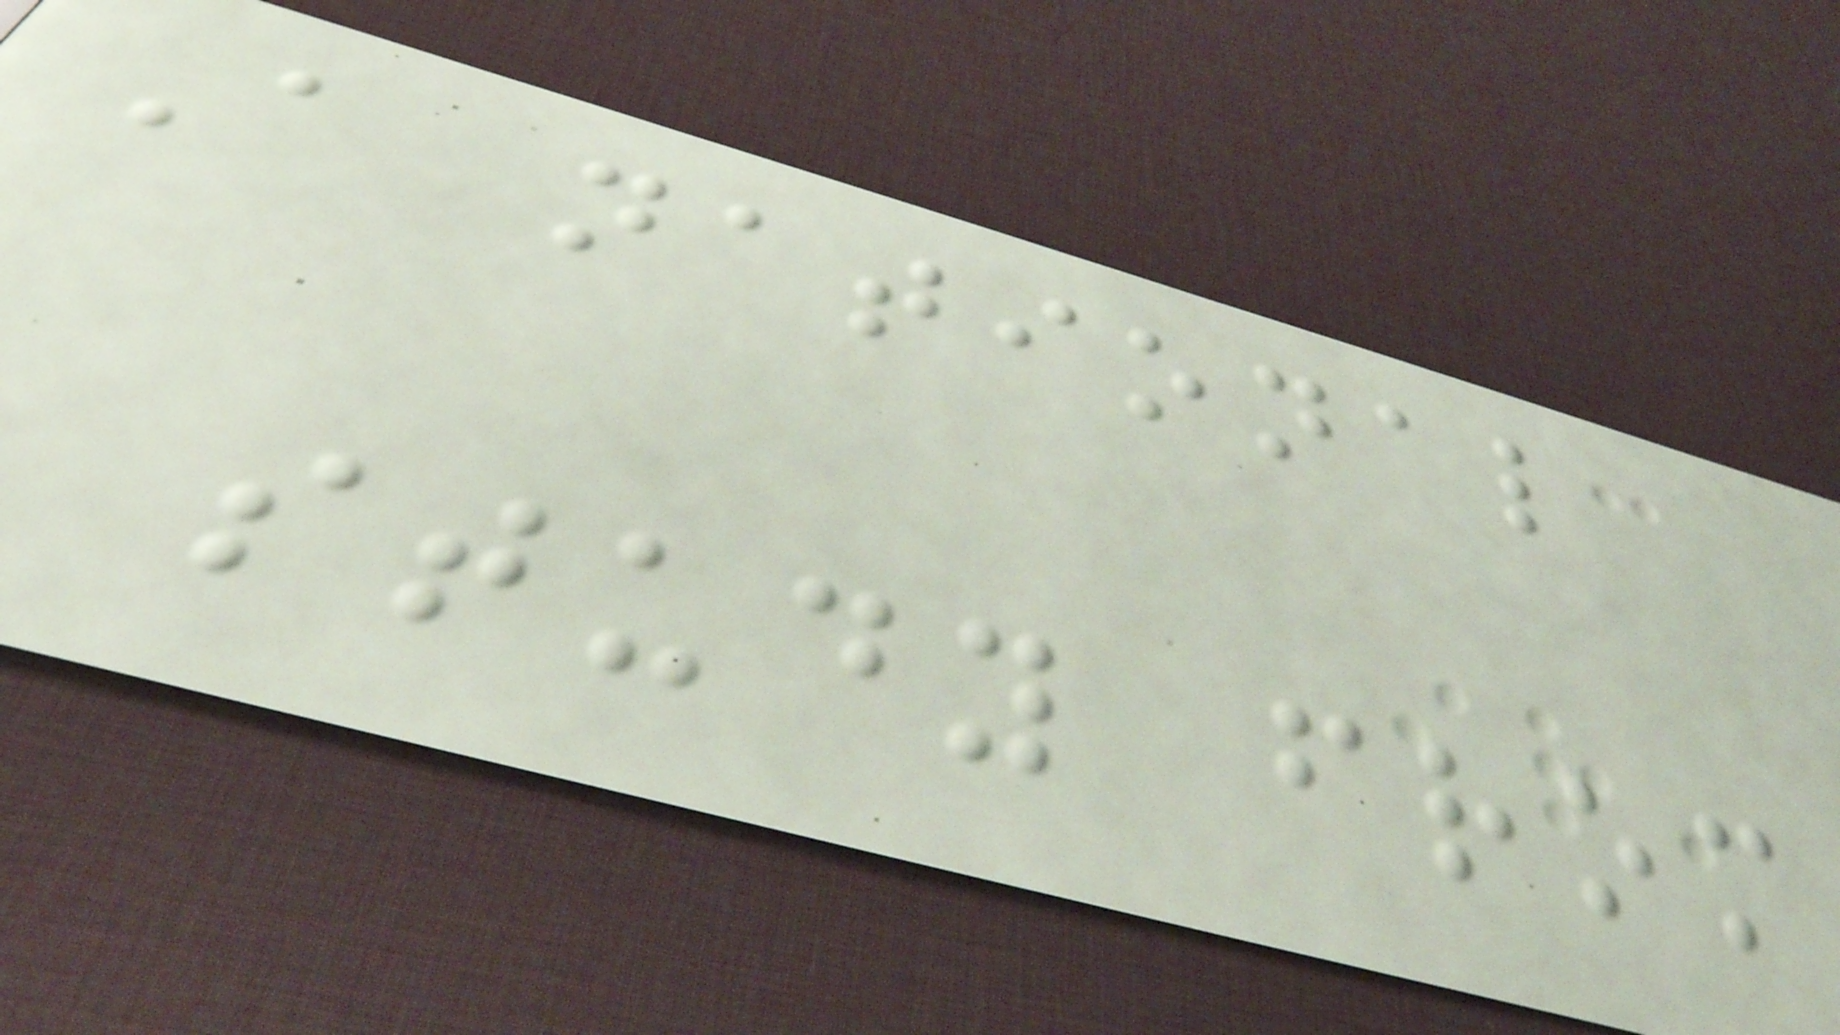A national
study from
